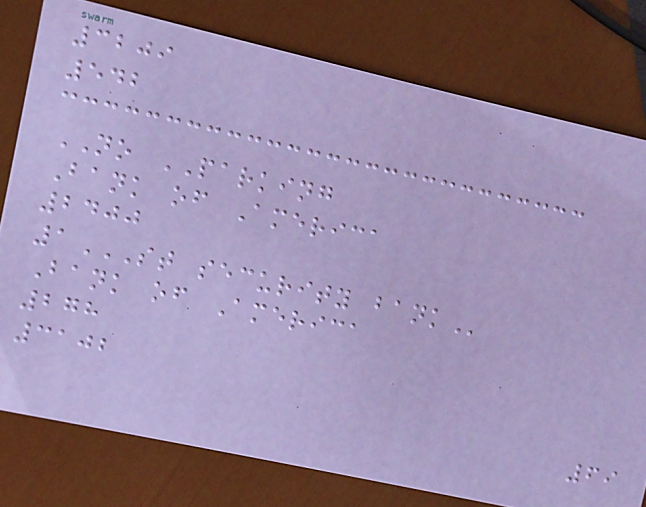3209
542
NO PARKING
Bank of America
2400
1ST SECURITY BANK
Bank of America
278
3102
69
